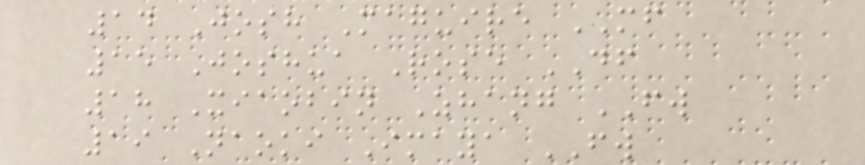14 Josh Maguire MF
15 Joshua Rose DF
18 Xiaobin Zhang FW
19 Naoki Imaya FW
